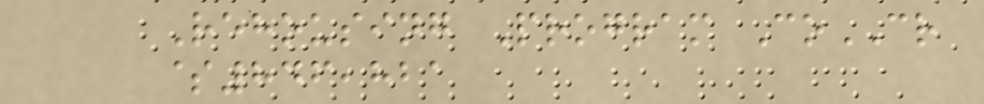Rehousing Program CoCR
$846,821
